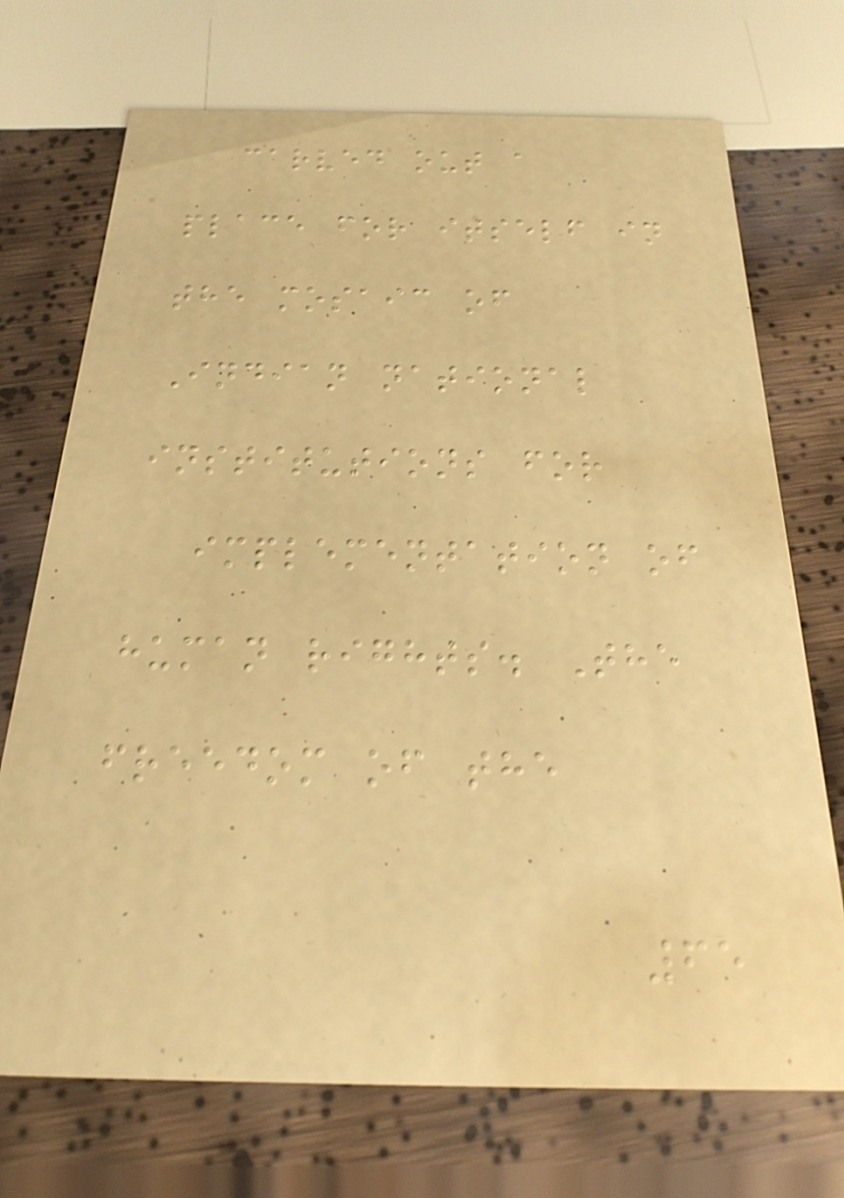carved out a
place for itself in
the mosaic of
Indian national
institutions for
implementation of
human rights. The
freedom of the
65
